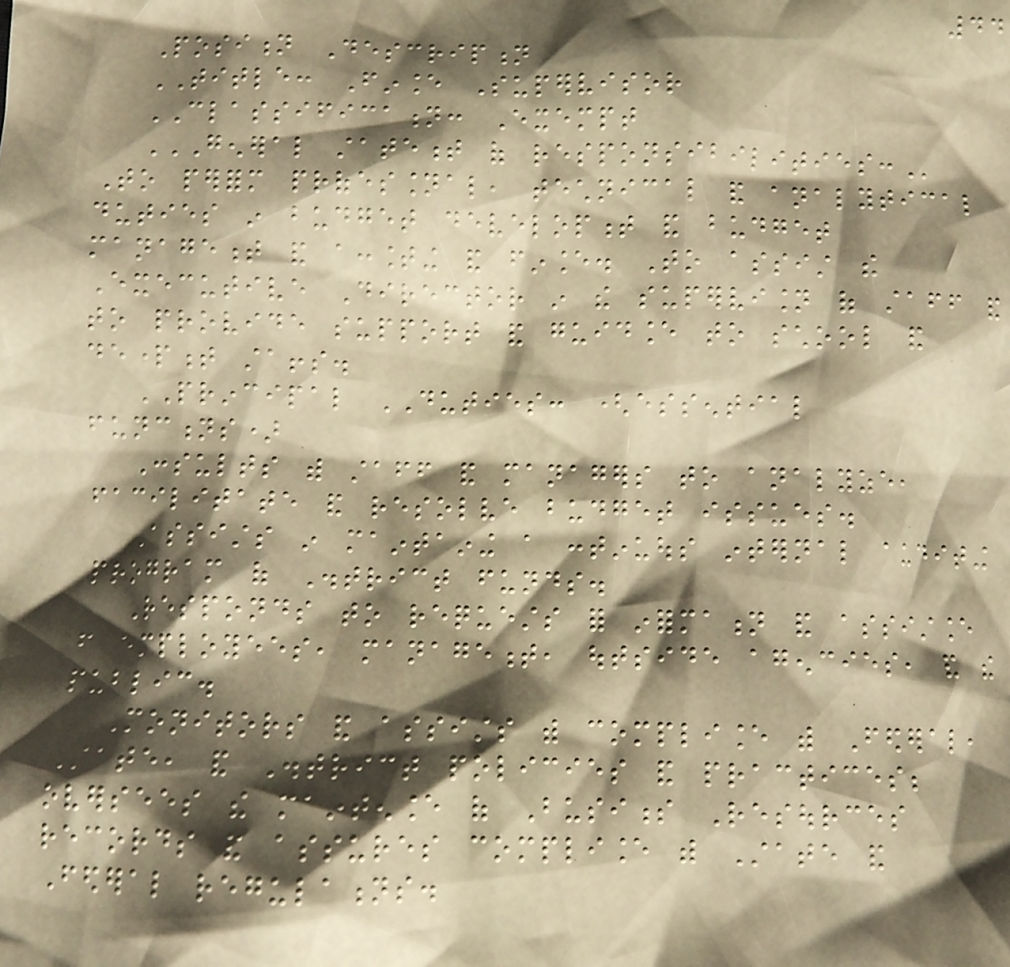44
Position Description
TITLE: Finance Supervisor
CLASSIFICATION: Exempt
GENERAL STATEMENT OF RESPONSIBILITIES:
To perform professional, technical and analytical
duties in budget development and budget
management and accounting and finance. To assist the
Executive Director in the supervision of staff and
to provide support and guidance to school and
department staffs.
PRINCIPAL DUTIES: (essential
functions)
Consults with staff and managers to analyze,
facilitate and resolve budget issues.
Assists in maintaining a continuous internal auditing
program of District funds.
Responds to requests for information and assistance
from employees, management, outside agencies, and the
public.
Monitors and assists with compliance with Federal,
State, and District policies and practices;
oversees the maintenance of Business Resources
records and assures compliance with State and
Federal regulations.
